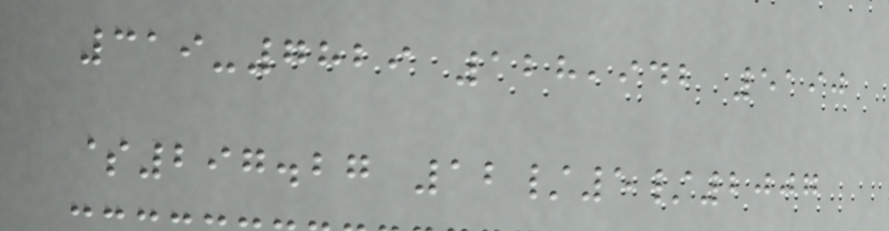319-7829 128,942 5190
$297.27 12/5/2007
